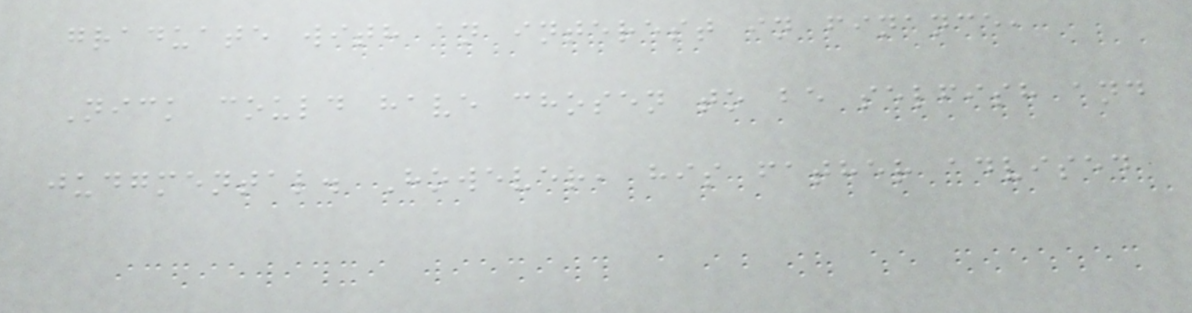graduate with an interest in finance,
Nick could have chosen to be selfish and
judgmental. However, his father advised
